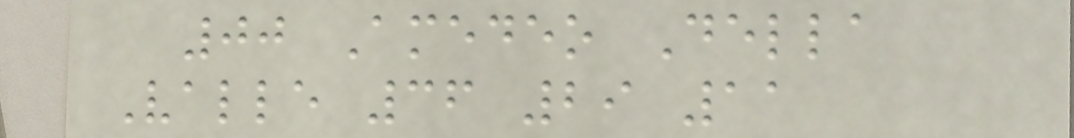00 Amedeo Della
Valle 36 29 11
